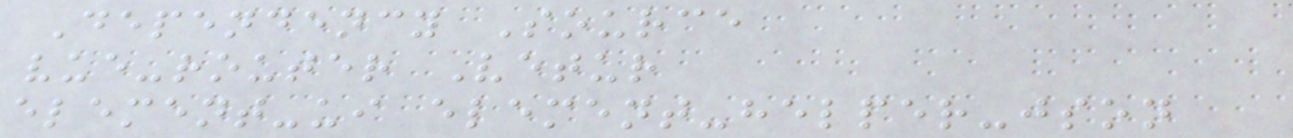Dependency Source
vue-router Vetur
element-ui element-helper-json
